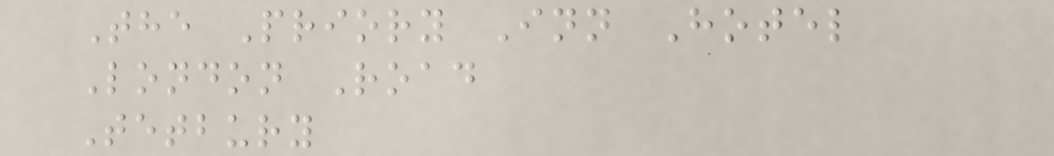The Priory Inn Hotel
London Road
Tetbury
